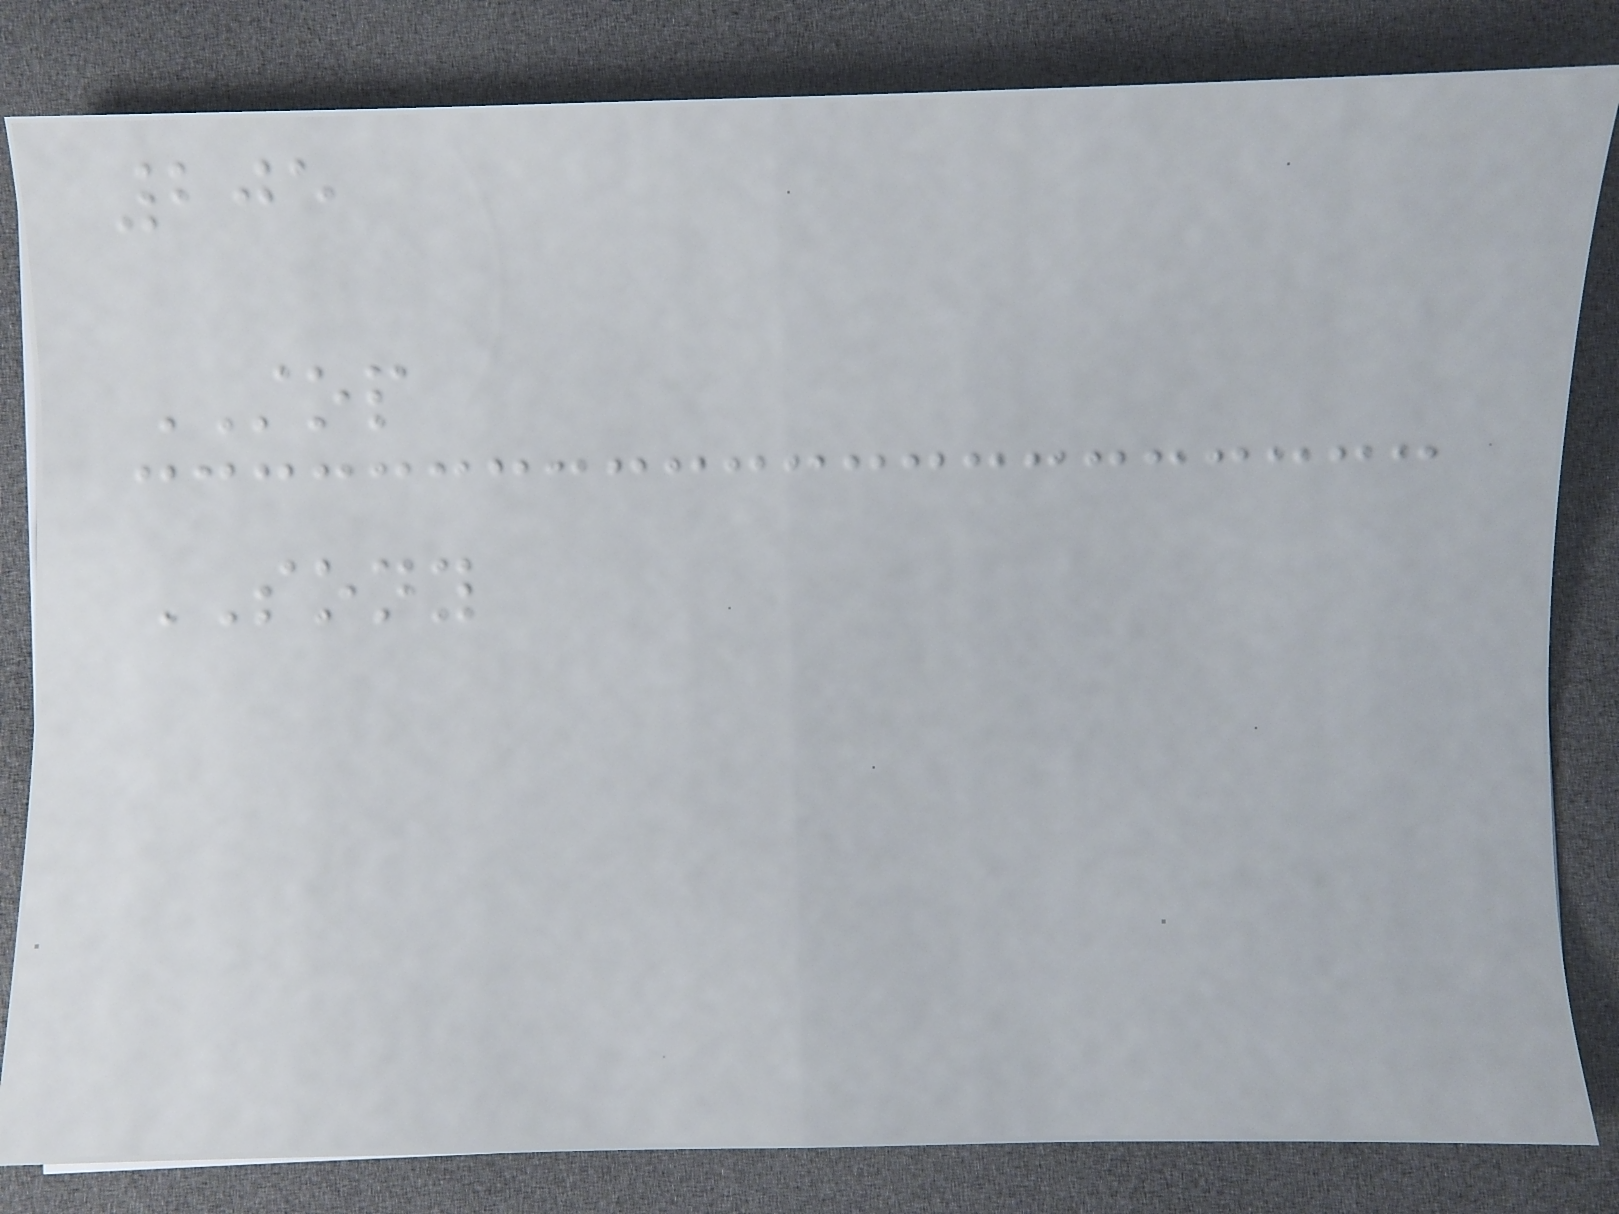205
STOP
SONY
